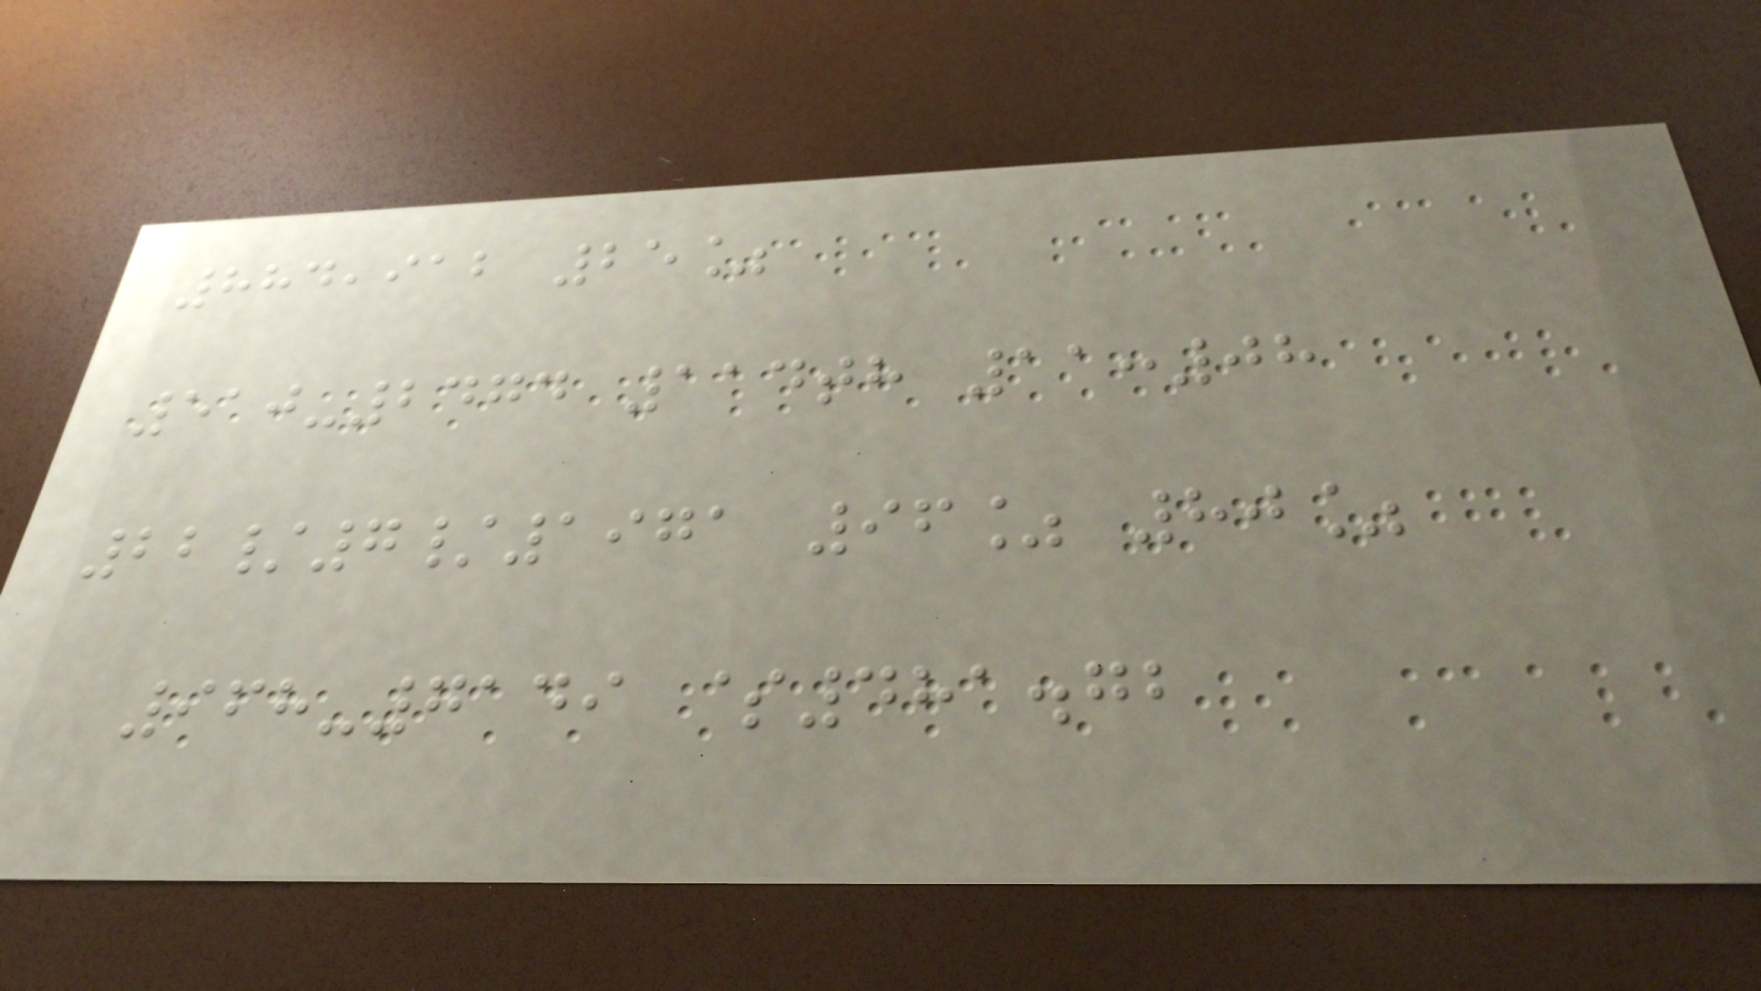884,912 25%
510-2474 114th 11:08
22/7/1971 96% 80%
968-7149 $481.72
